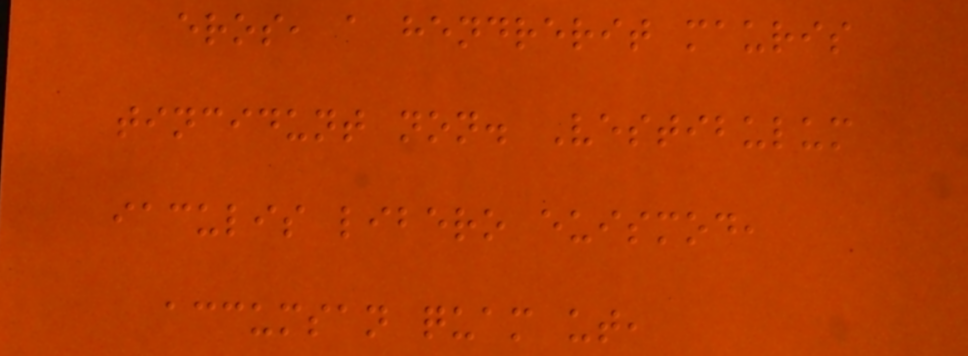eros, a hendrerit mauris
tincidunt non. Vestibulum
iaculis libero euismod,
accumsan quam ut,
